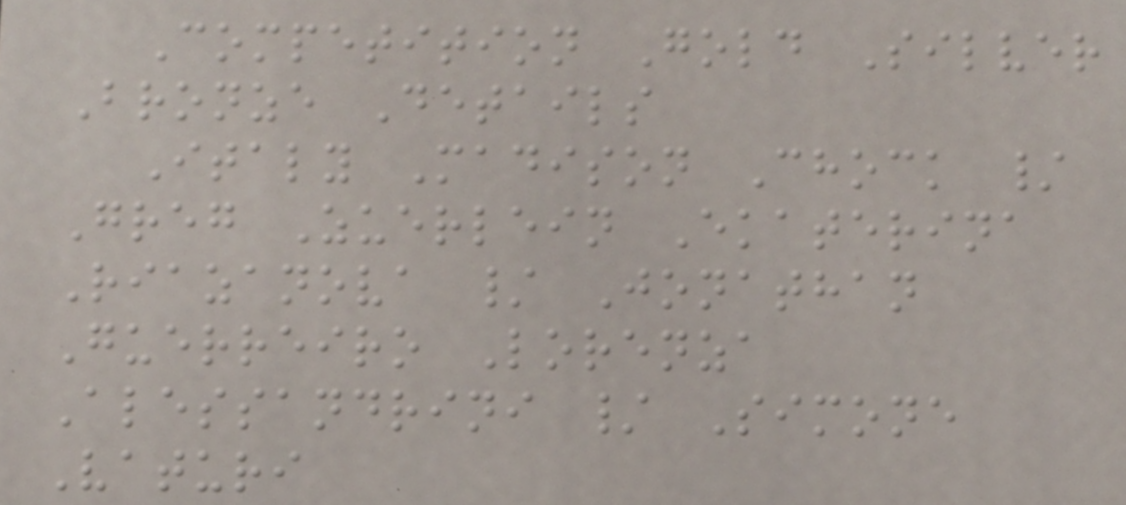Competition Gold Silver
Bronze Details
Italy Madison Chock /
Greg Zuerlein Ekaterina
Riazanova / Jonathan
Guerreiro Lorenza
Alessandrini / Simone
Vaturi
